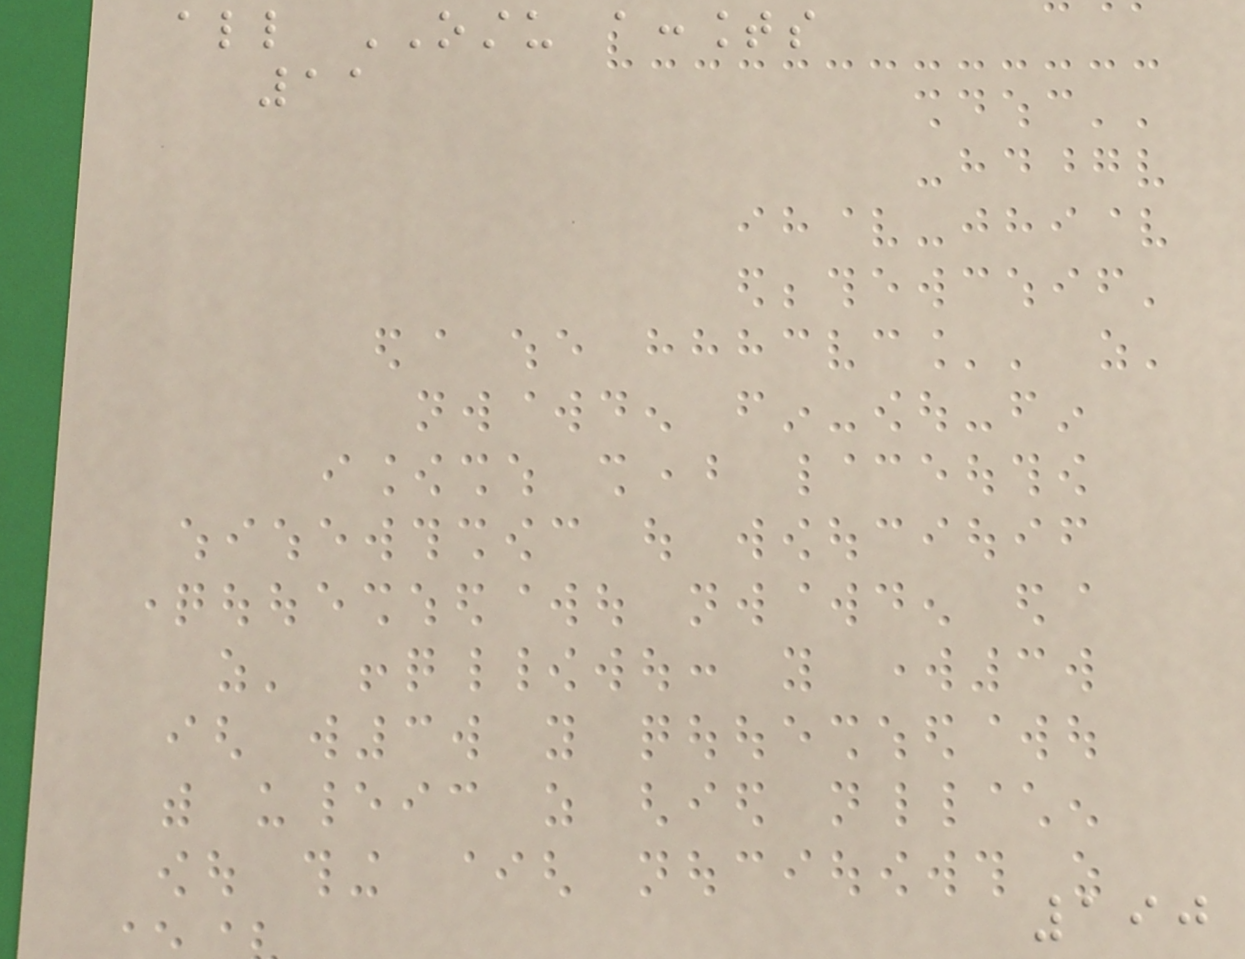all OSTU accounts
11
190
